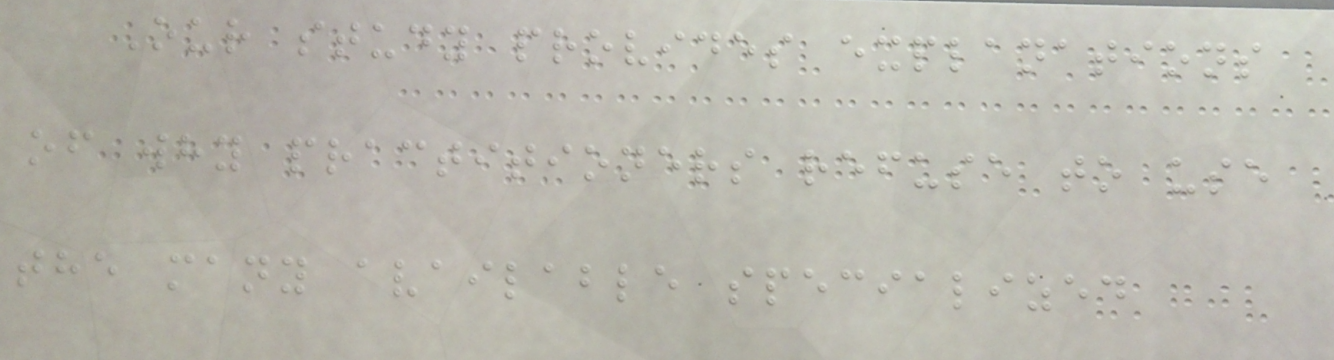Our study provides explanations
of why practitioners refuse to use
the many available specialized
